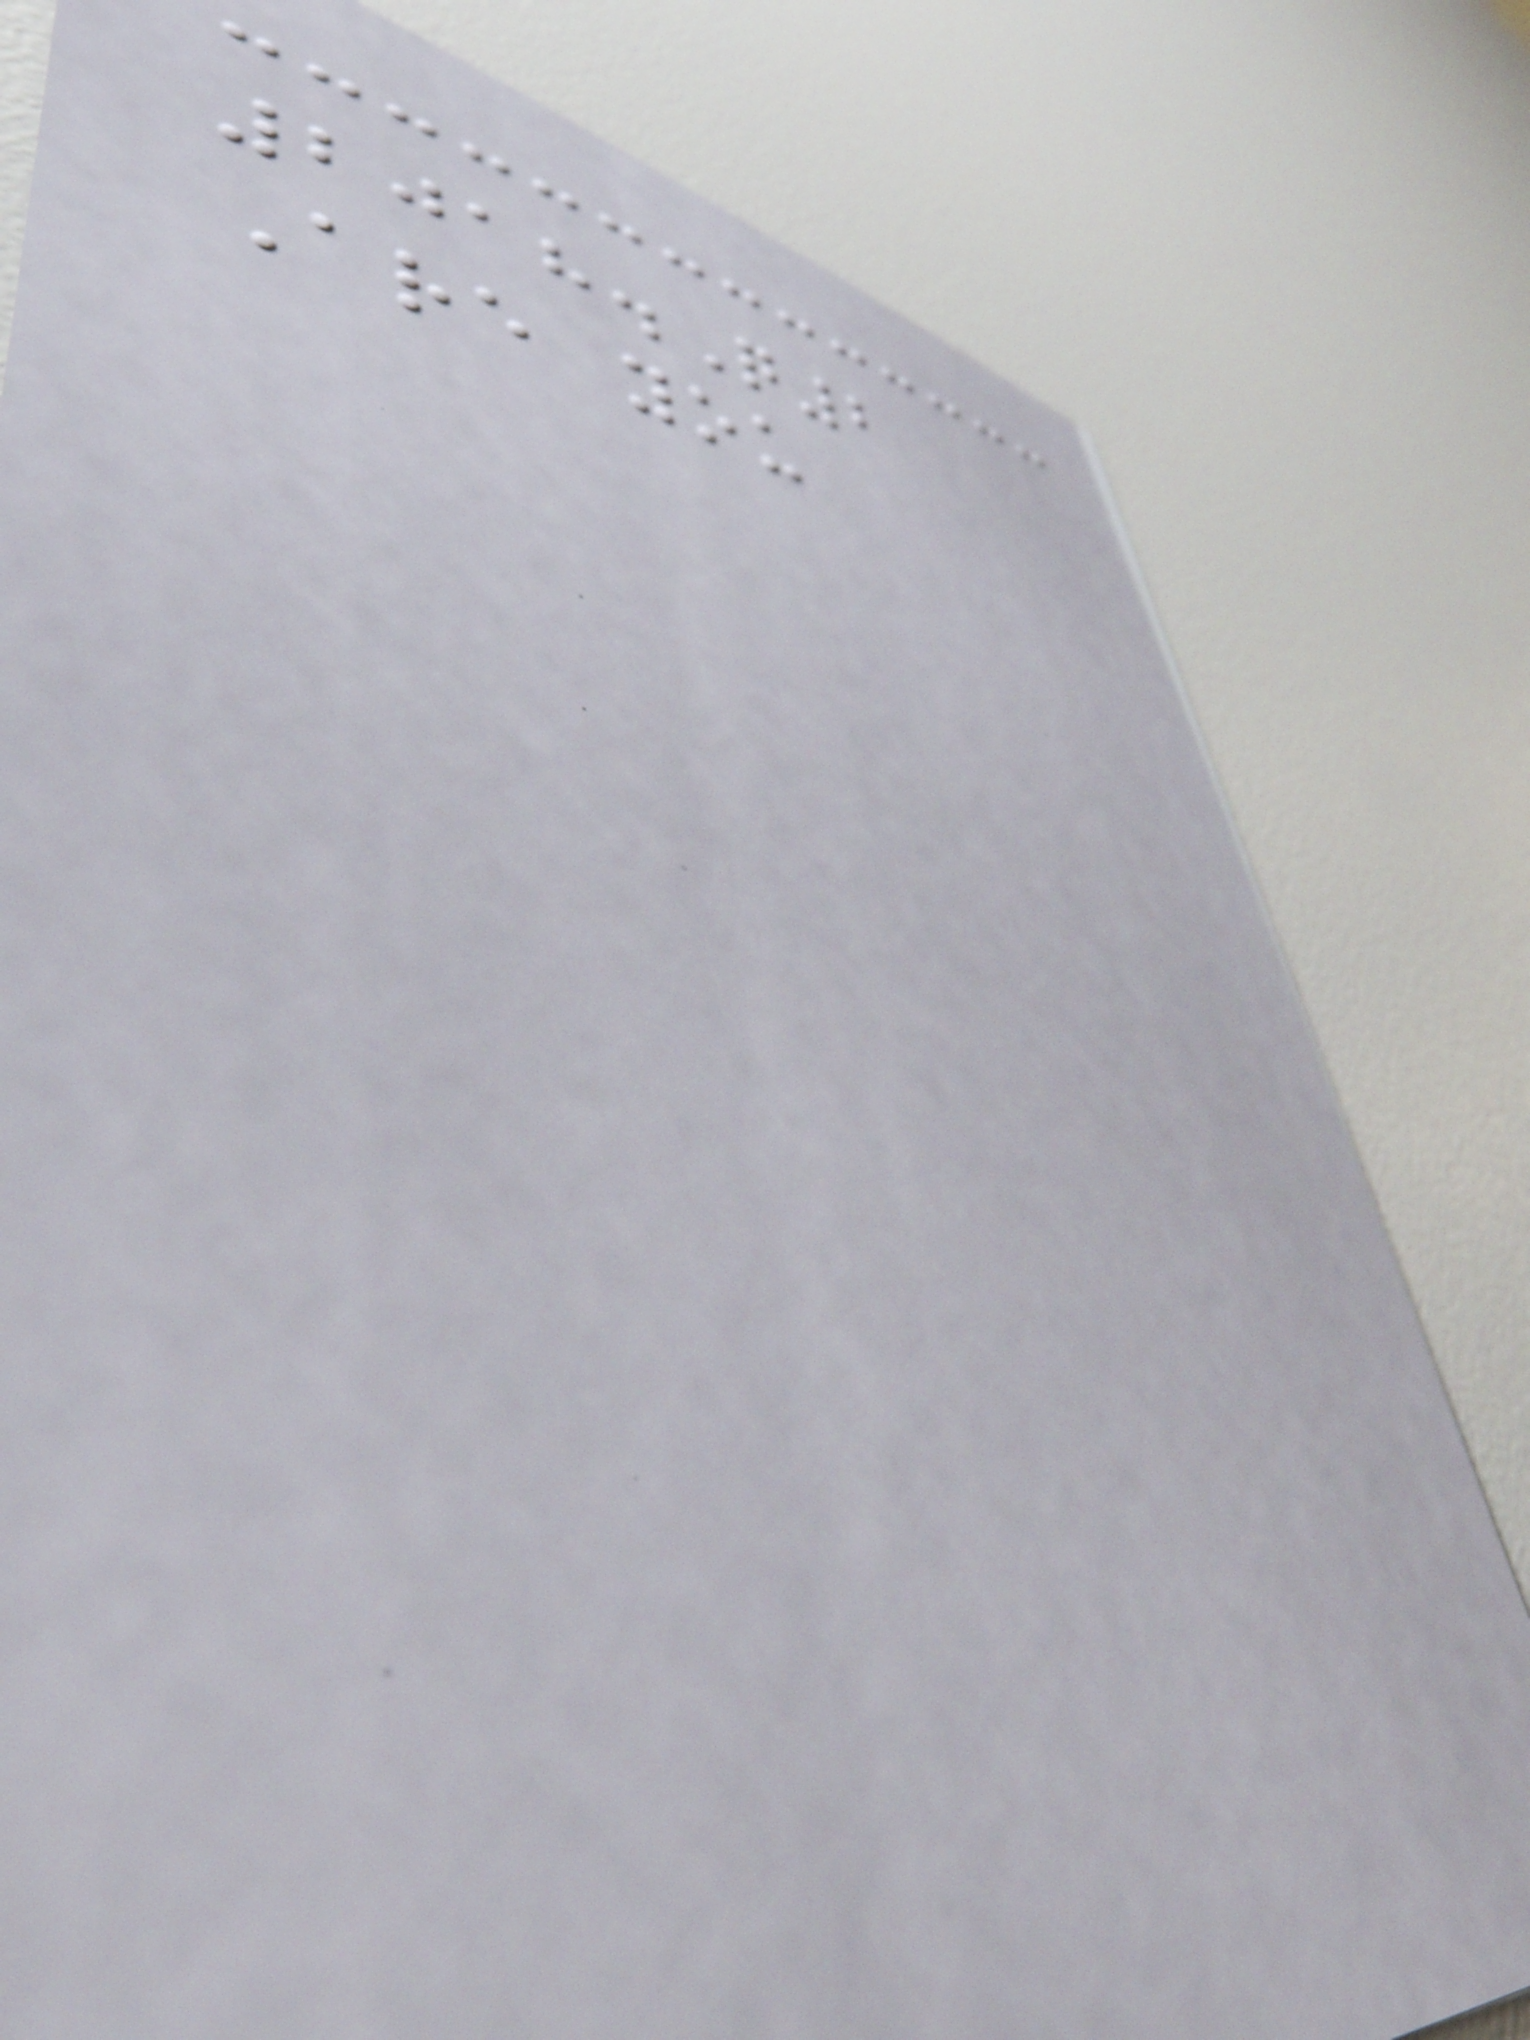2018.Q2
Are you
